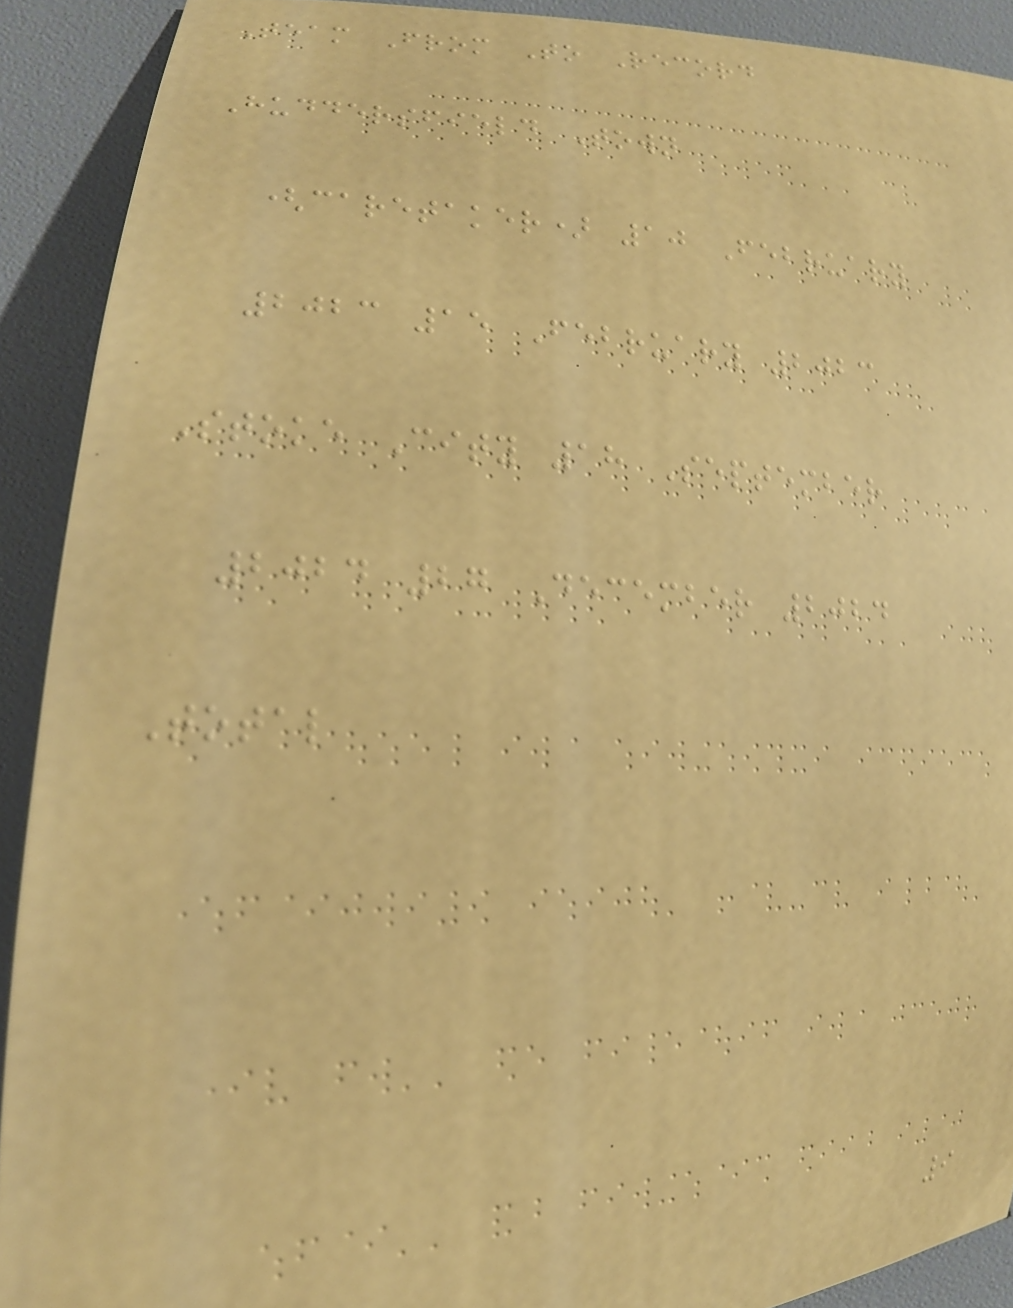Team From To Record
Huddersfield Town
(caretaker) 10 February
2023 15 February 2023
Stoke City 18 September
2024 27 December 2024
Total
9
